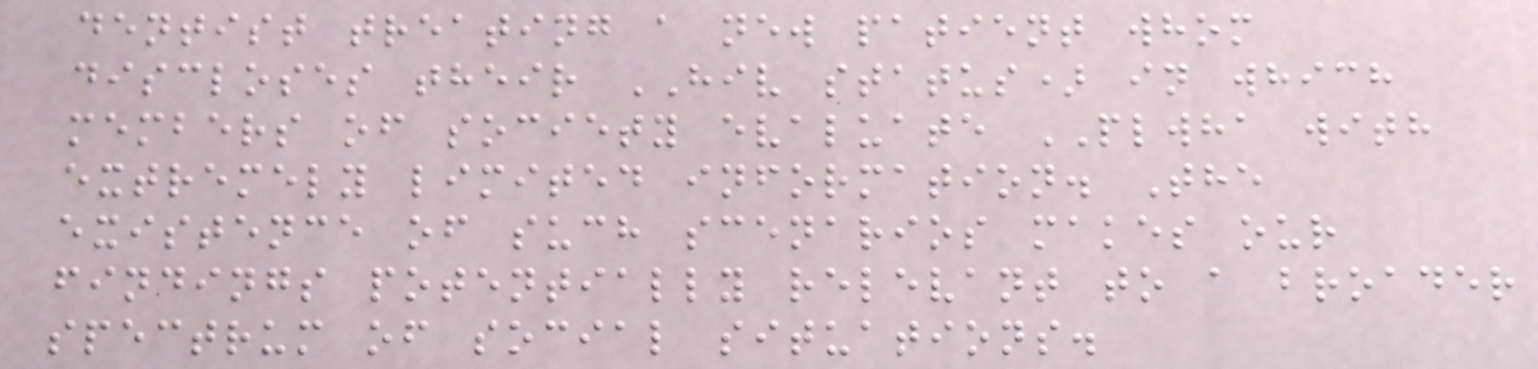dentist treating a new patient whom
discloses their HIV status) in which
members of society evaluate PLWHA with
extremely limited information. The
existence of such scenarios makes our
findings potentially relevant to a broader
spectrum of social situations.
